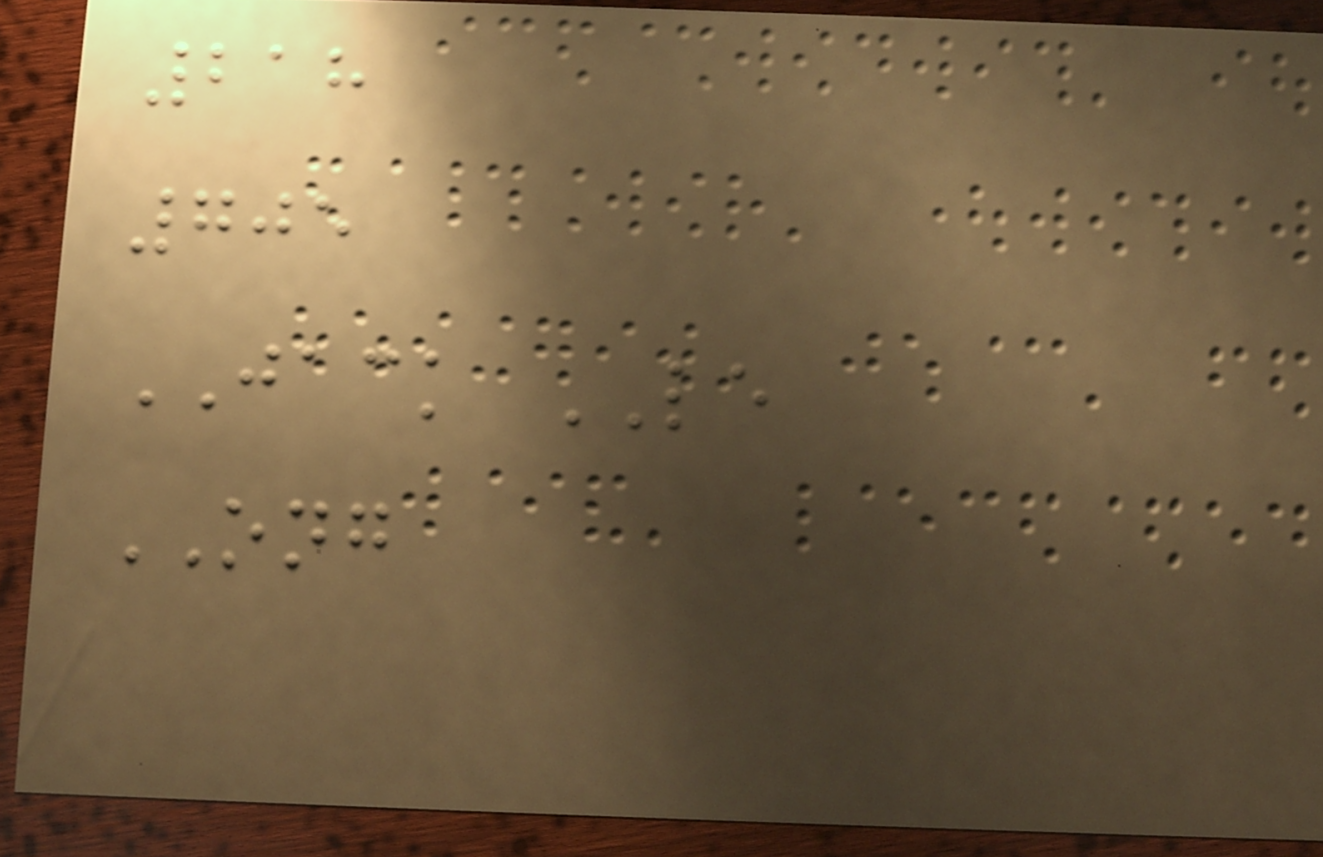218
705
JACK LE
ONG
